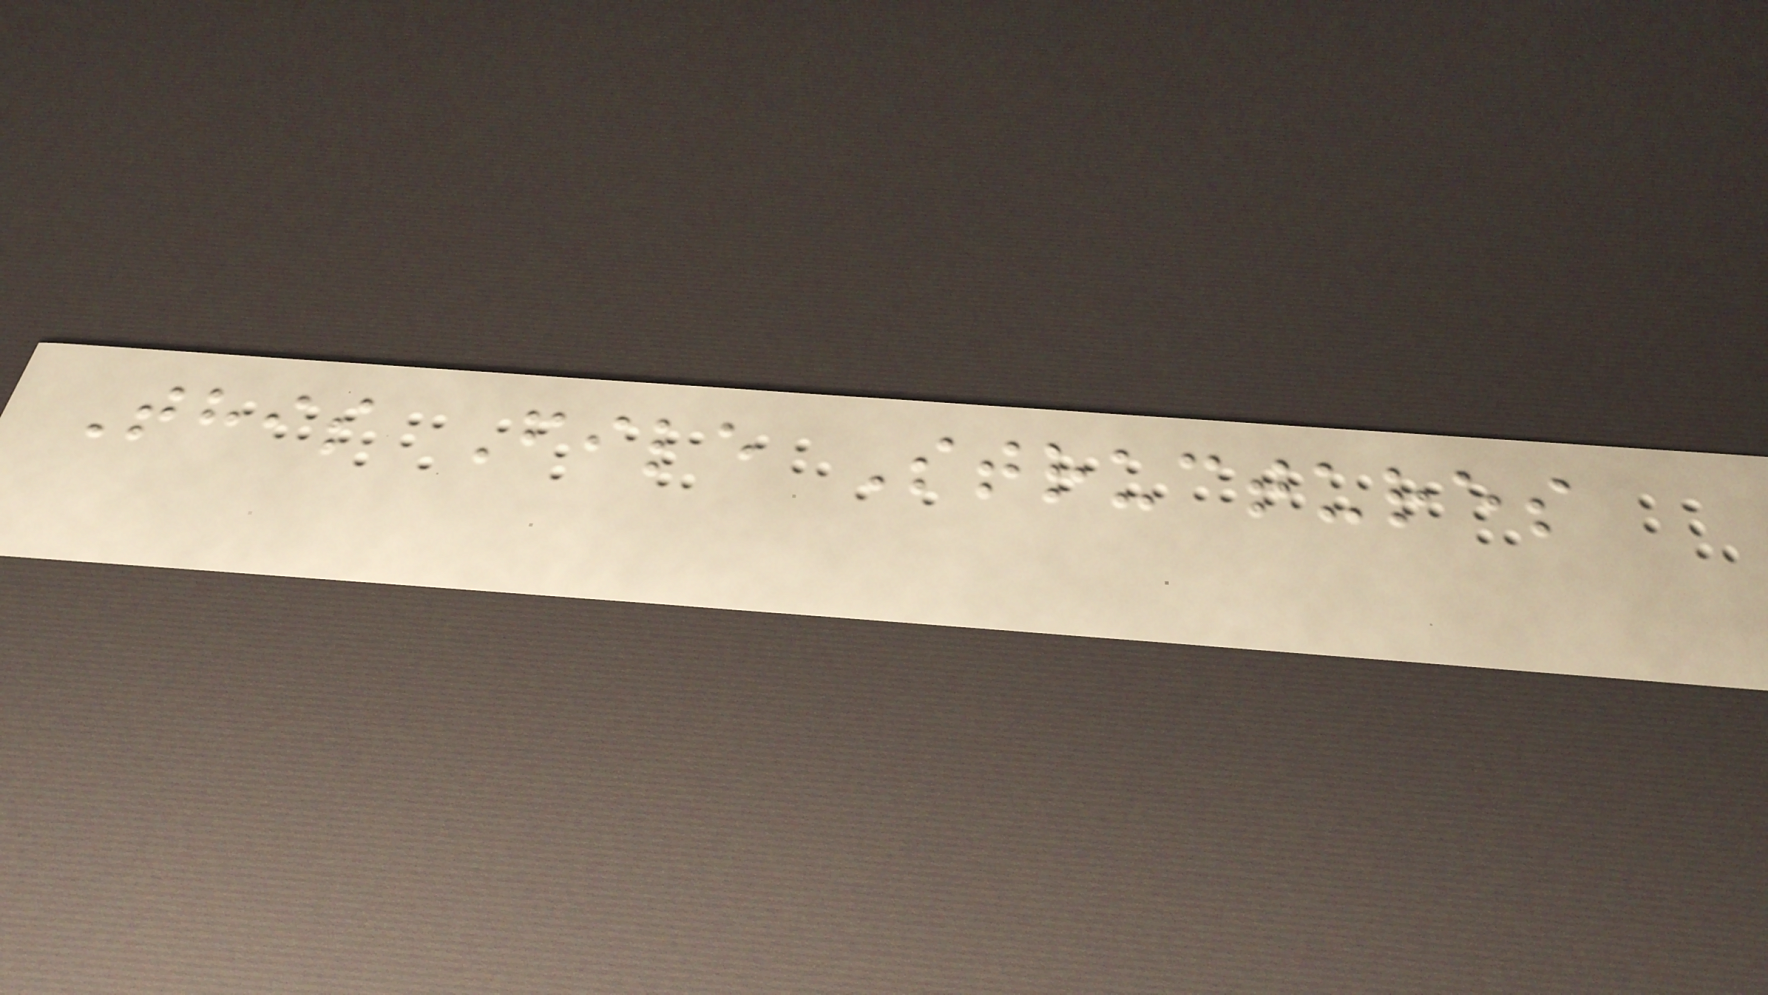This File Structures
